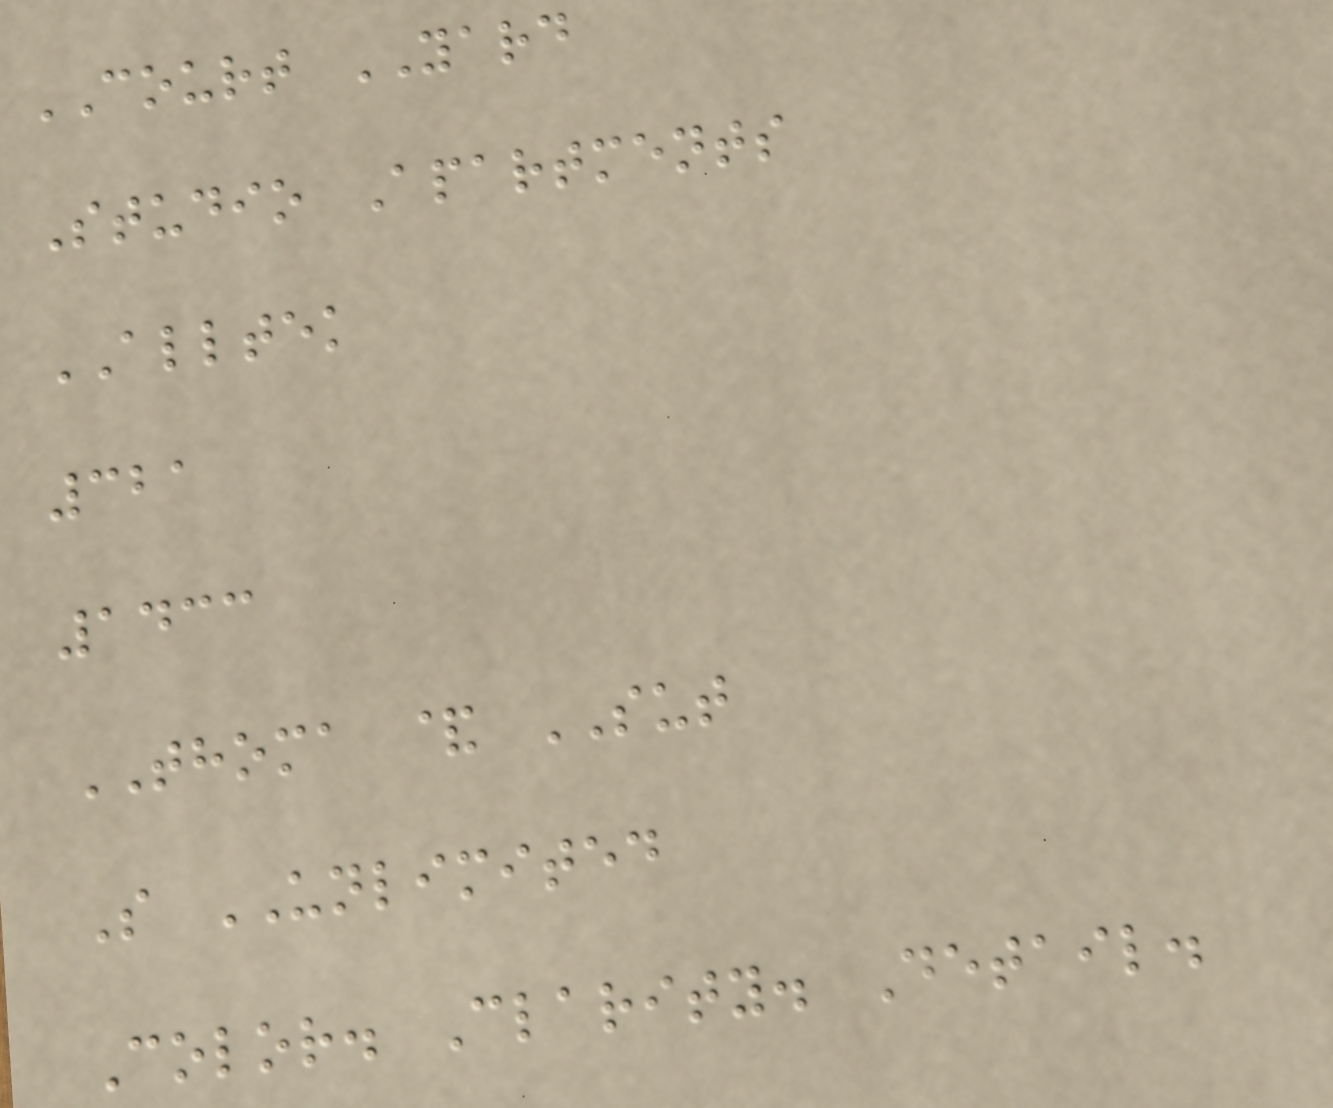COURT YARD
Studio Apartments
ALLTEK
321
1433
THOMA & SUT
S UNLIMITED
Color. Clarity. Detail.
